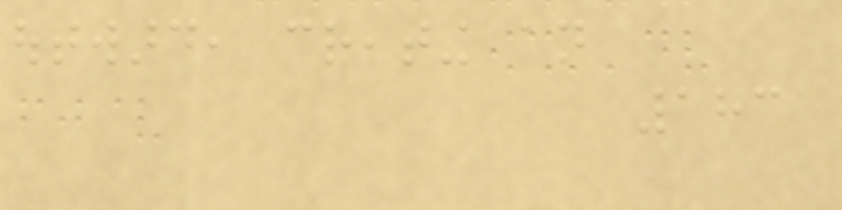outward, creating an
183
